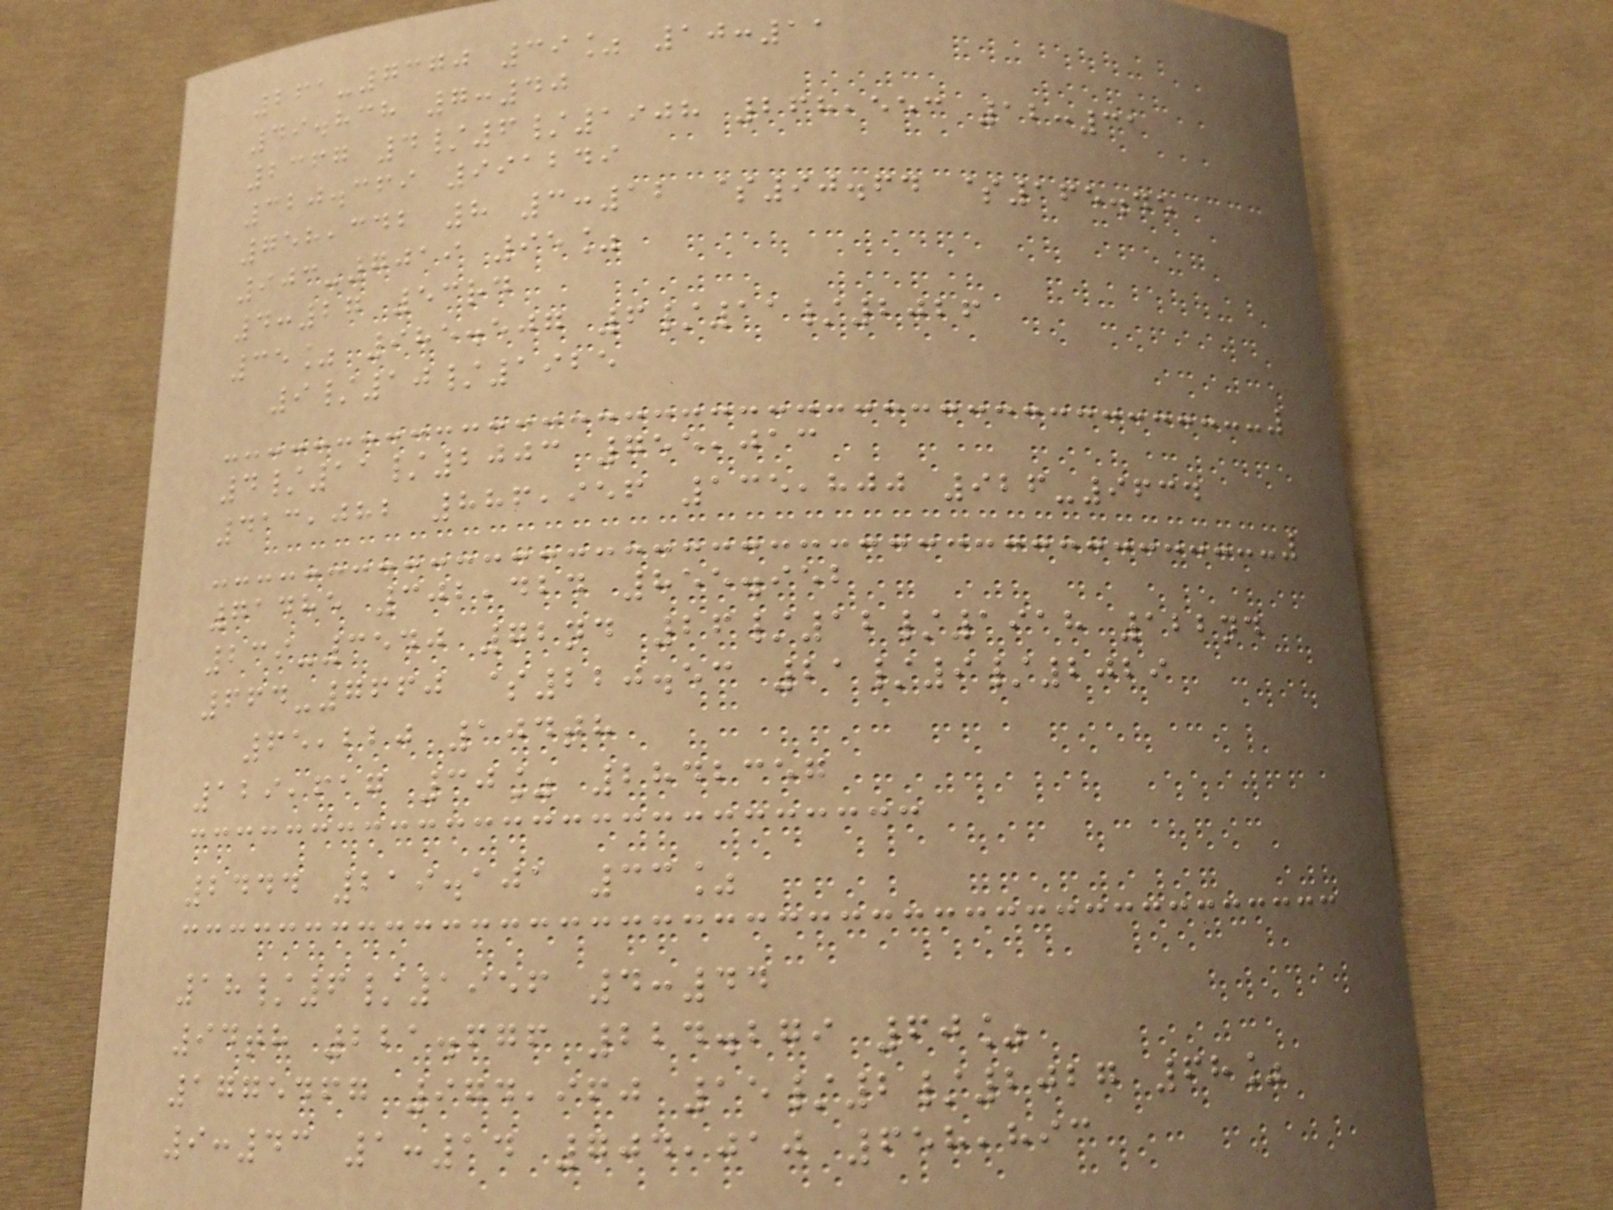261-7370 39% 10:11
49.838 7:40
2367 4/6/1908 268,553 12:31
320.369 991249
758,342 8 3:12 $90.64 $165.45
903-7019 95%
4:27 53rd
35% 985.507 6/11/2026
9/10/1925
4/11/2003 755,013
413,082 886,956 135,800 926-9634
71485 302,424 855.952
239-3540 72nd 26/12/1918 122nd
664-7660 $220.53 21/9/2029
65,220 104th
129,617 30% 2842357
2444 219.101 33%
18/6/1956 4:44
94th 221.676 224.279 60%
1775467 974,960 15/2/2027 68%
9:43 1:14 704,010 658,893
